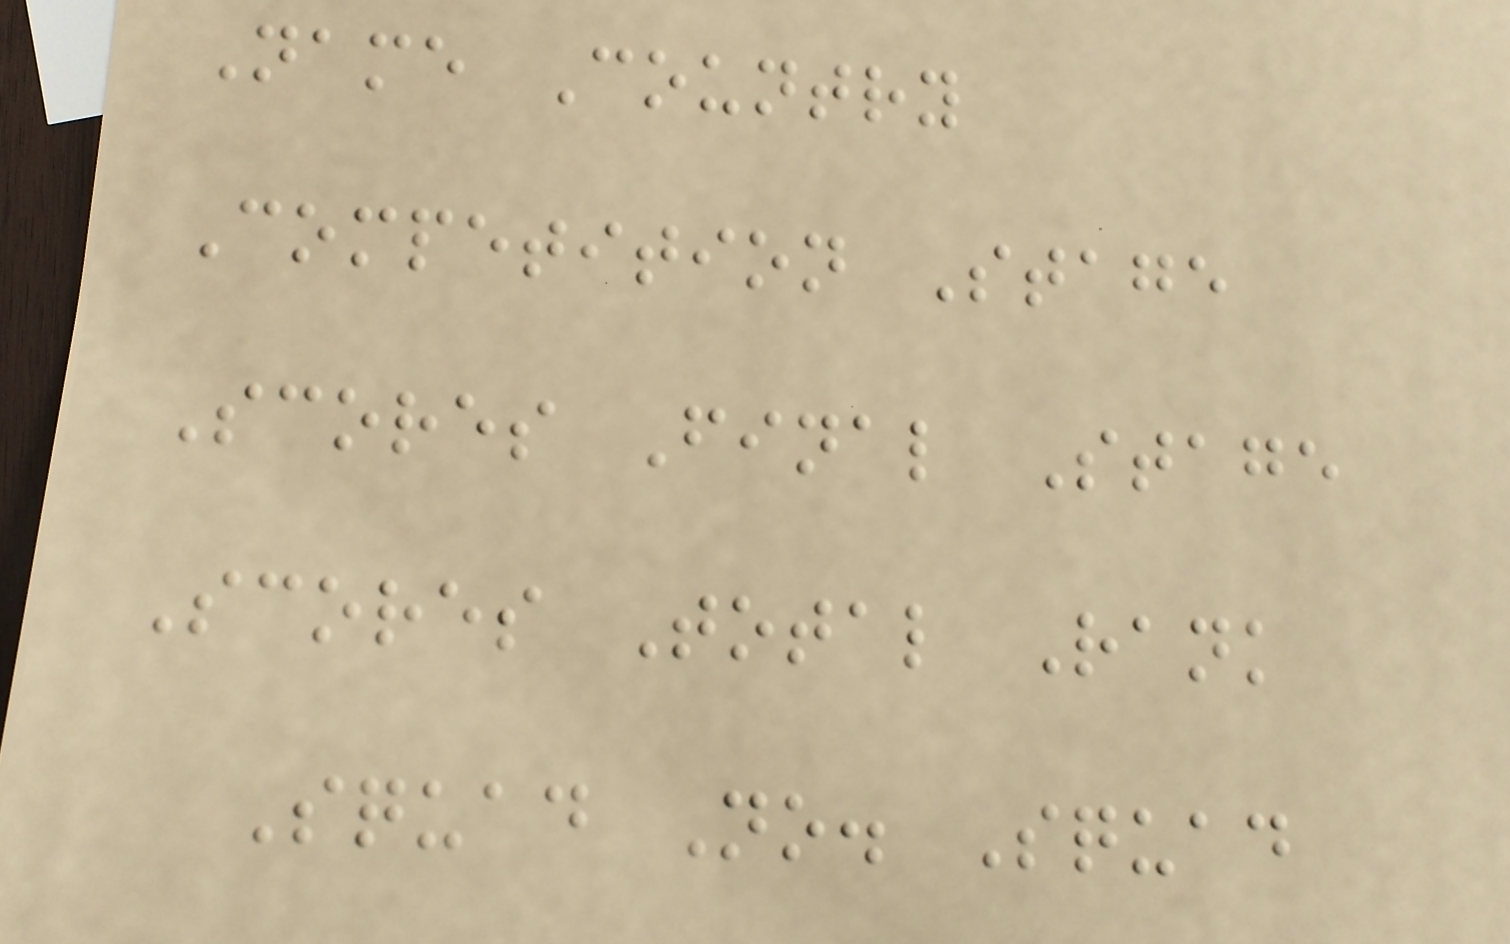Name Country
Competition Stage
Scores Final Stage
Scores Total Rank
Squad No. Squad
